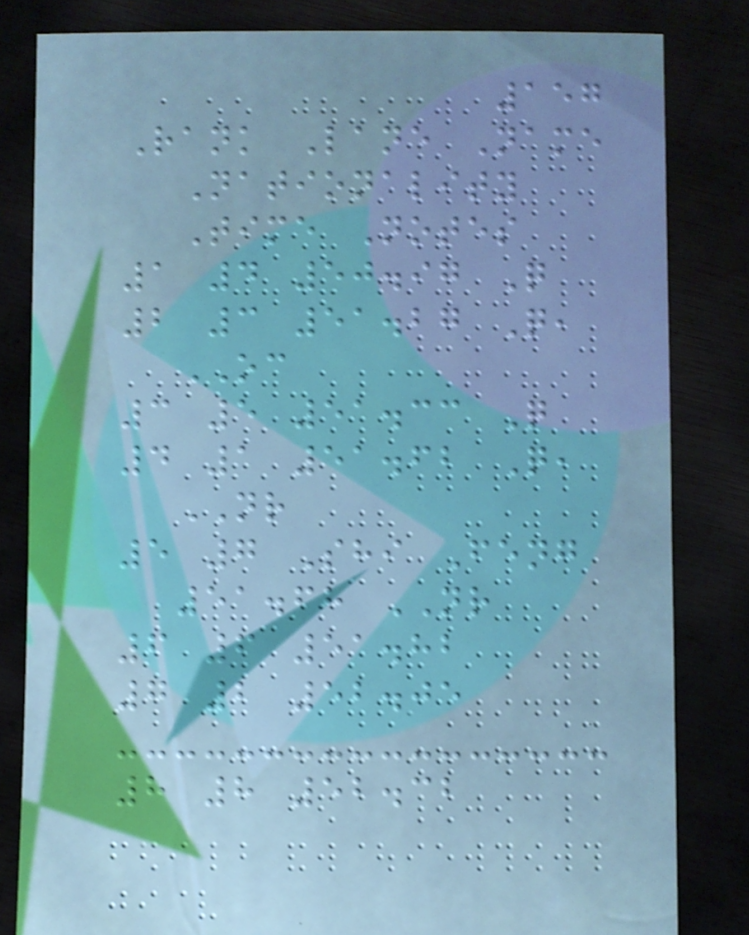157
Rank Lane Name
Nationality
Time Notes
1 4 50.97 Q
2 3 51.27 Q,
OC
3 5 51.33 Q
4 1 51.62 Q,
NR
5 7 Shi Feng
51.68 NR
6 6 51.82
7 2 52.05
8 8 52.32
